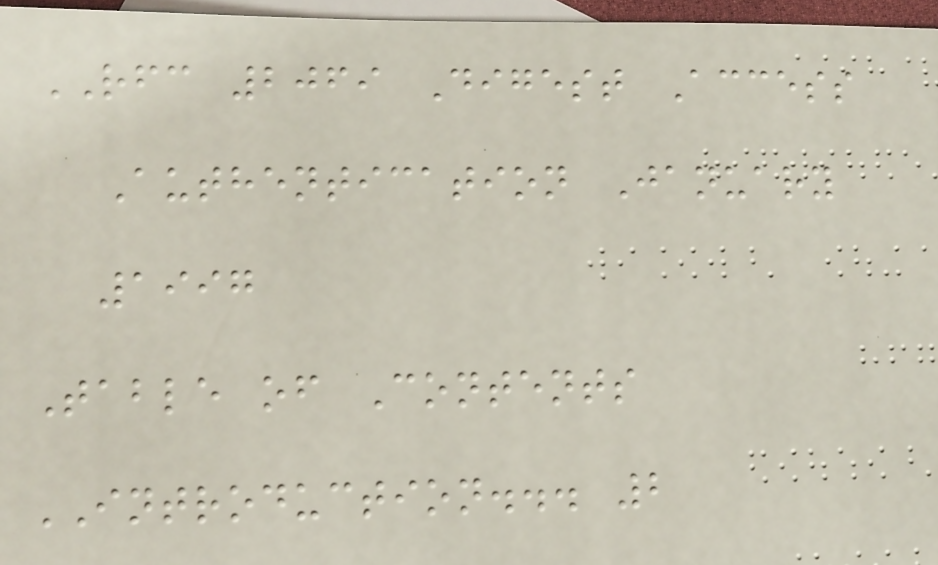RFC 2069 Digest Access
Authentication January
1997
Table of Contents
INTRODUCTION... 2
